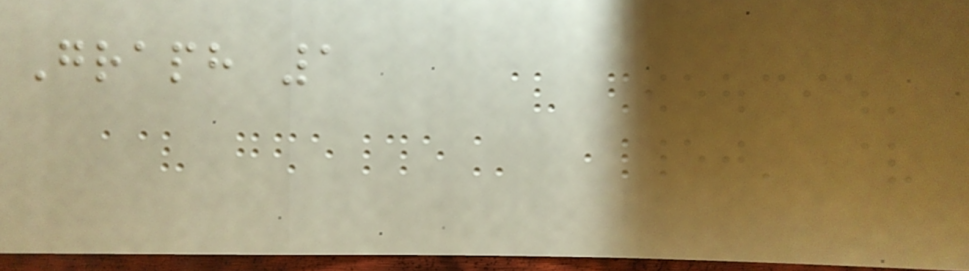Graph 1
